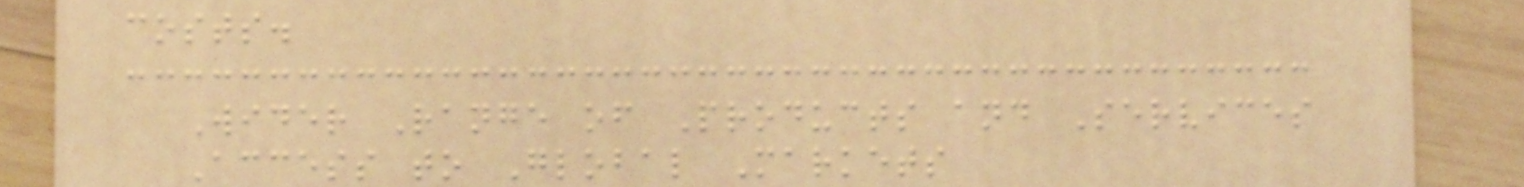costs.
Wider Range of Products and Services
Access to Global Markets
